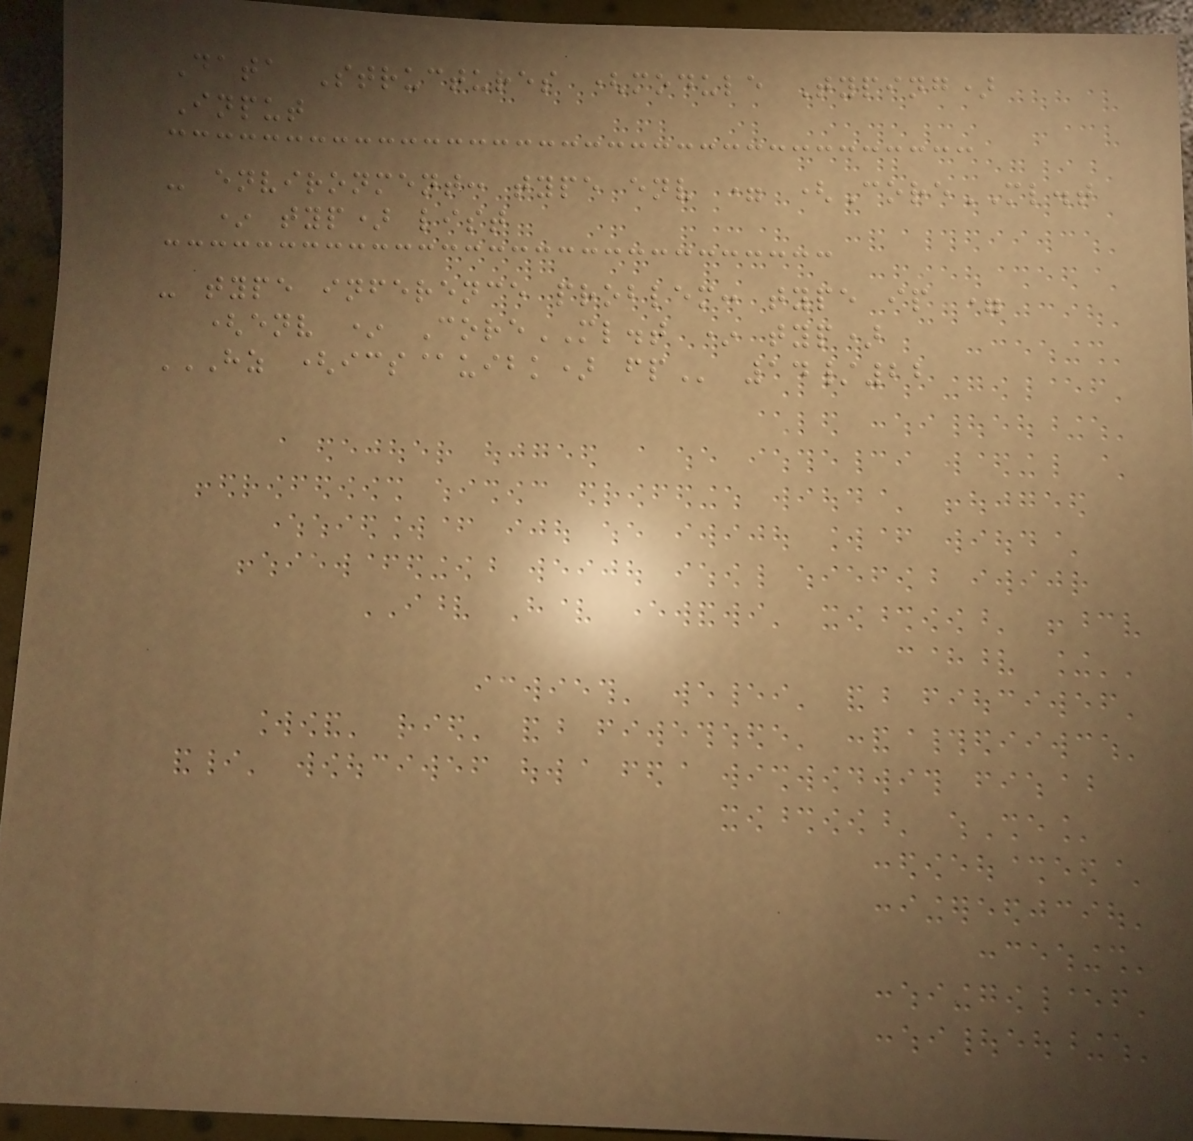Data Structures (module Typing)
Input
- environment: type env = (CoreML.t
* typ) list
- type inference problem: type ip =
(env * CoreML.t * typ)
HZ (ICS@UIBK) FP 14/22
